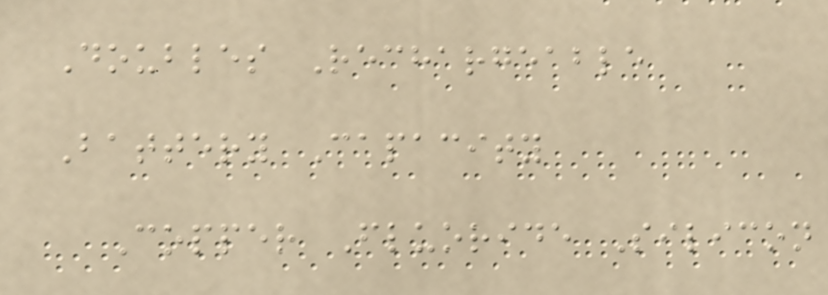Doubles Rechargeable
Battery Capacity
Copper Fluoride Silicon
